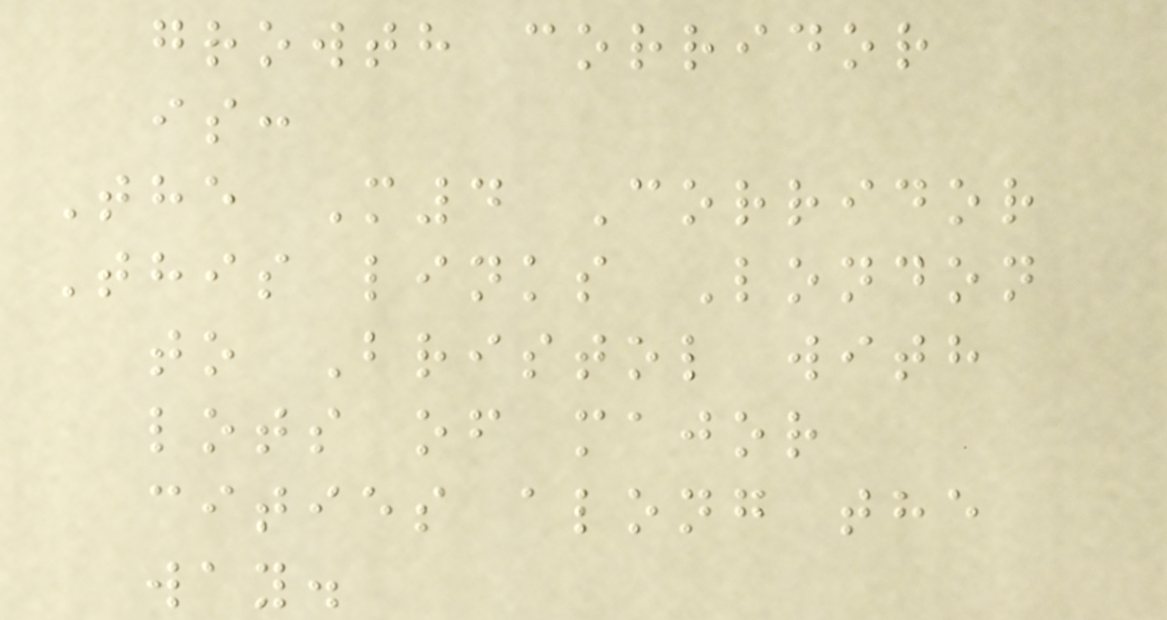growth corridor
is:
The M4 Corridor
This links London
to Bristol with
lots of major
cities along the
way.
